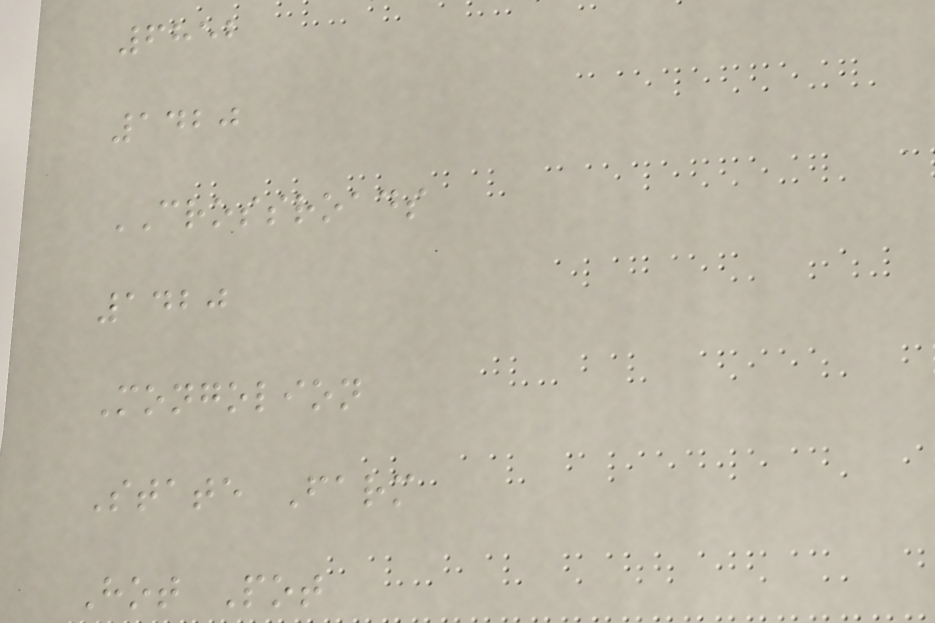6852
1420
CROSSROADS
1420
Mongolion
State Farm
Hot Pot
